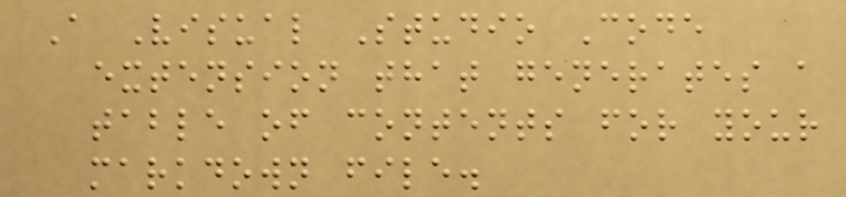A Visual Studio Code
extension that generates a
table of contents for your
markdown file.
